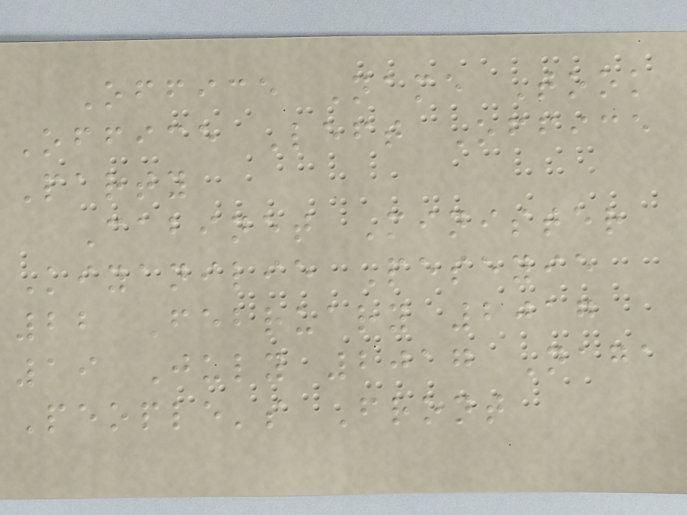Office Name Took
Office Left Office
Party
Cabinet Minister
Kiyanilie Peseyie
22 February 2017
19 July 2017 Naga
People's Front
